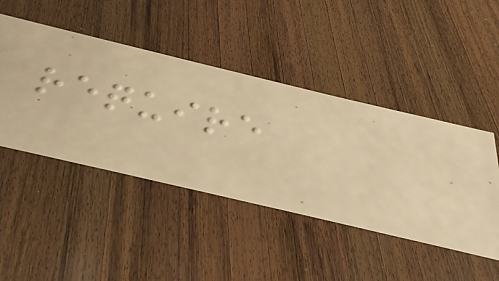require
